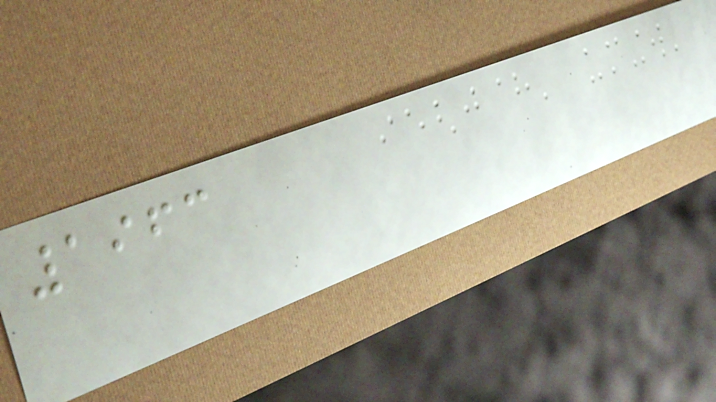1963
